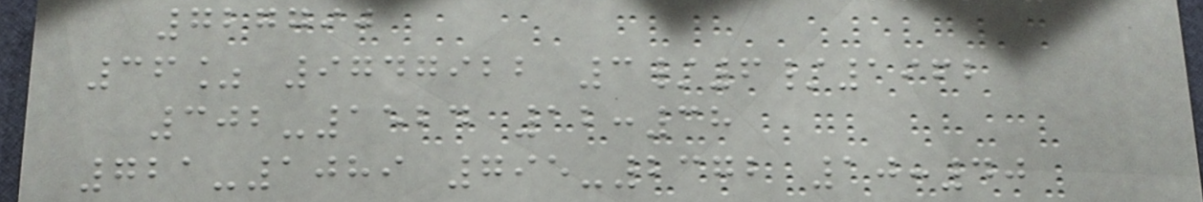727790
36% 9747922 3/6/1962
302-1524 12:38
721-1089 795-2372 10:40
